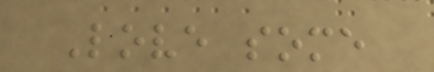Love some
